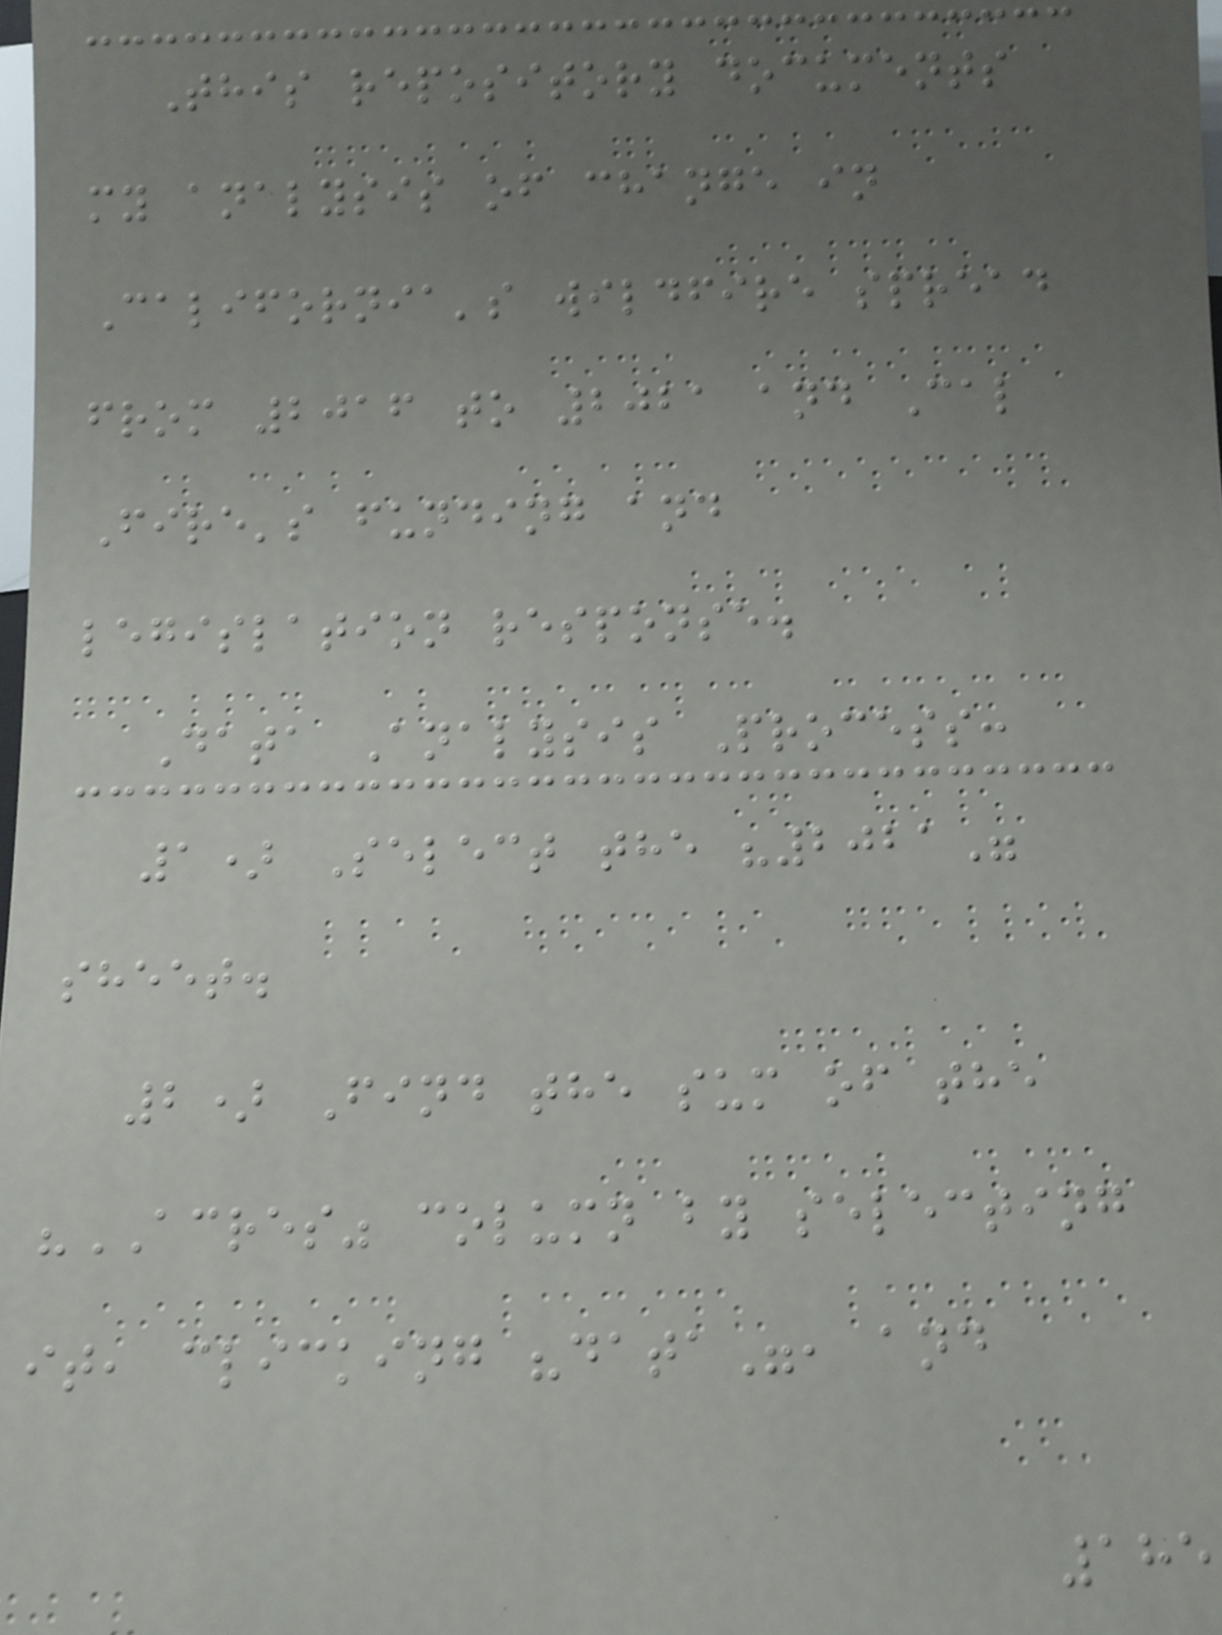This repository documents
my analysis of change in
California's wildfire spread
from 2016 to 2021 and Cal
Fire's funding and
legislation response.
Data Analysis Process:
1) Select the "2021"
sheet.
2) Find the sum of the
"ACRES" column by selecting
it, clicking "data", and
185
